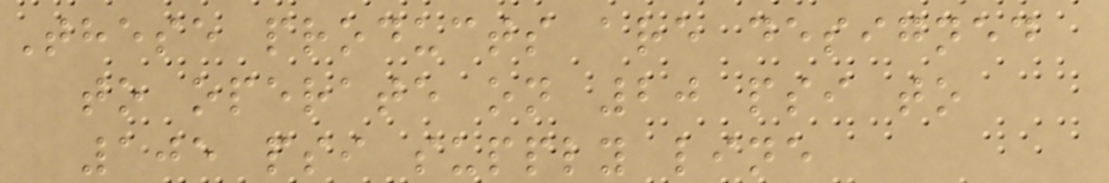These products are designed
to operate on 20 psi to
105 psi supply line
